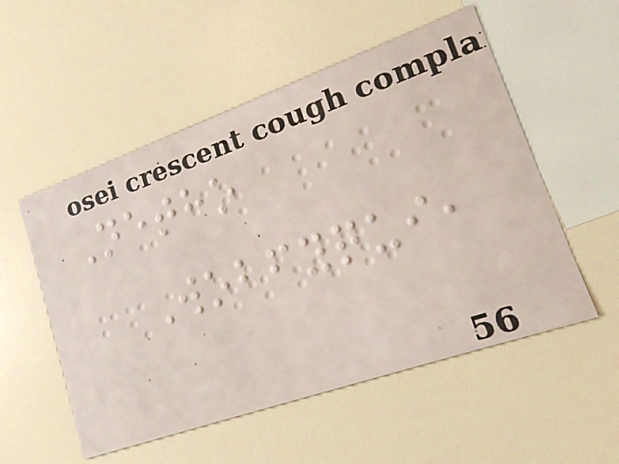Netho
Wobfyqui,
